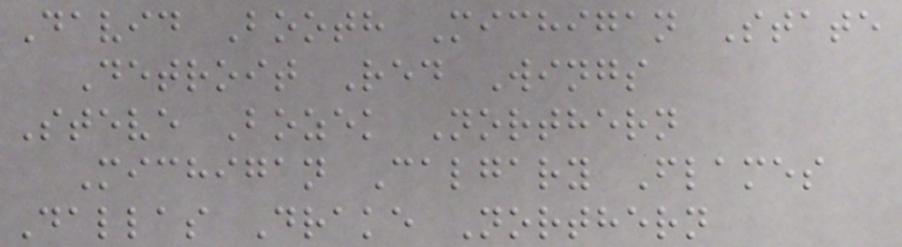David Booth Michigan State
Detroit Red Wings
Steve Bozek Northern
Michigan Calgary Flames
Dallas Drake Northern
